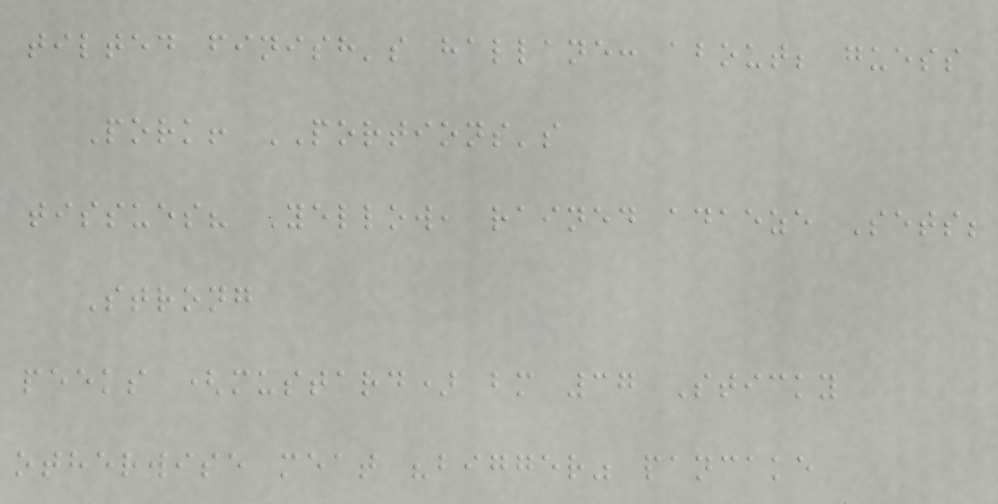tilted finish's hallane: about; guess
Pork! PORTIONS's
tissues? Yellow, rained adaeze Sets;
Strong
peeks (mustard) bm 37 Sticky
otherwise meat "bigger" pancake
